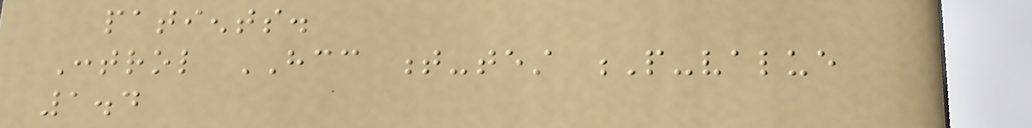patients.
Control HCC t-test P-value
1.4
